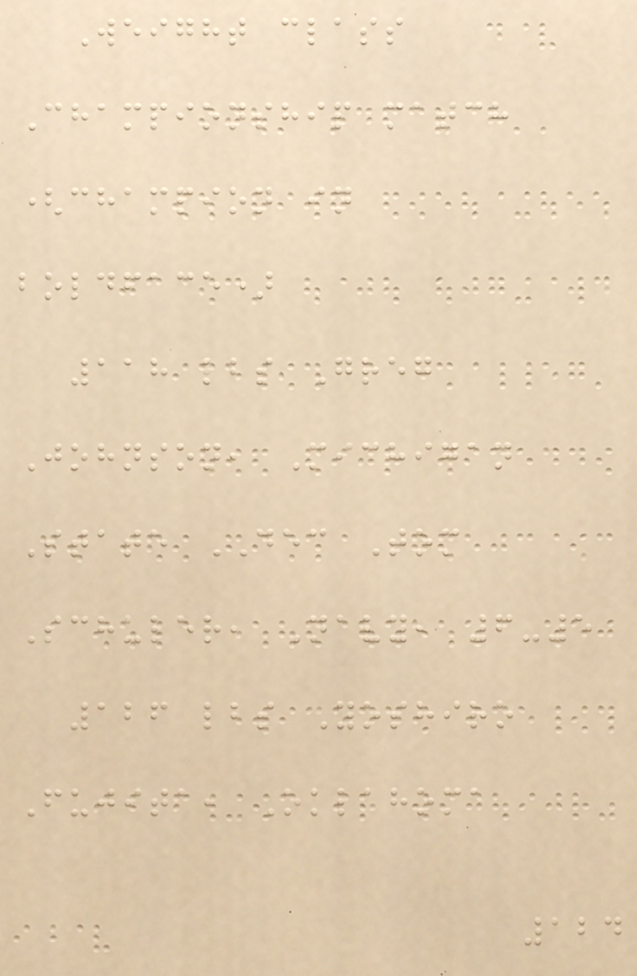Weight class
Championship match
(champion in
boldface)
118 lbs Greg
Johnson, Michigan
State DEC Tom
Schuler, Navy, 6-5
126 lbs Yoshiro
Fujita, Oklahoma
124
